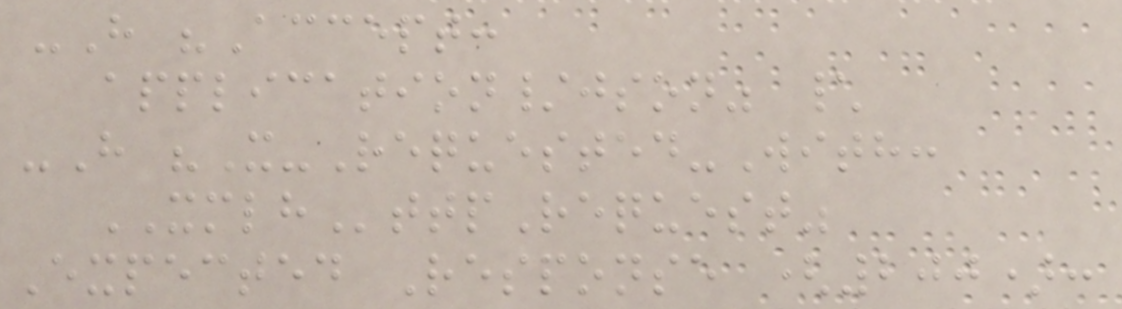-H "Accept:
application/json" \
-H "X-Requested-With:
XMLHttpRequest"
Expected Response (200):
